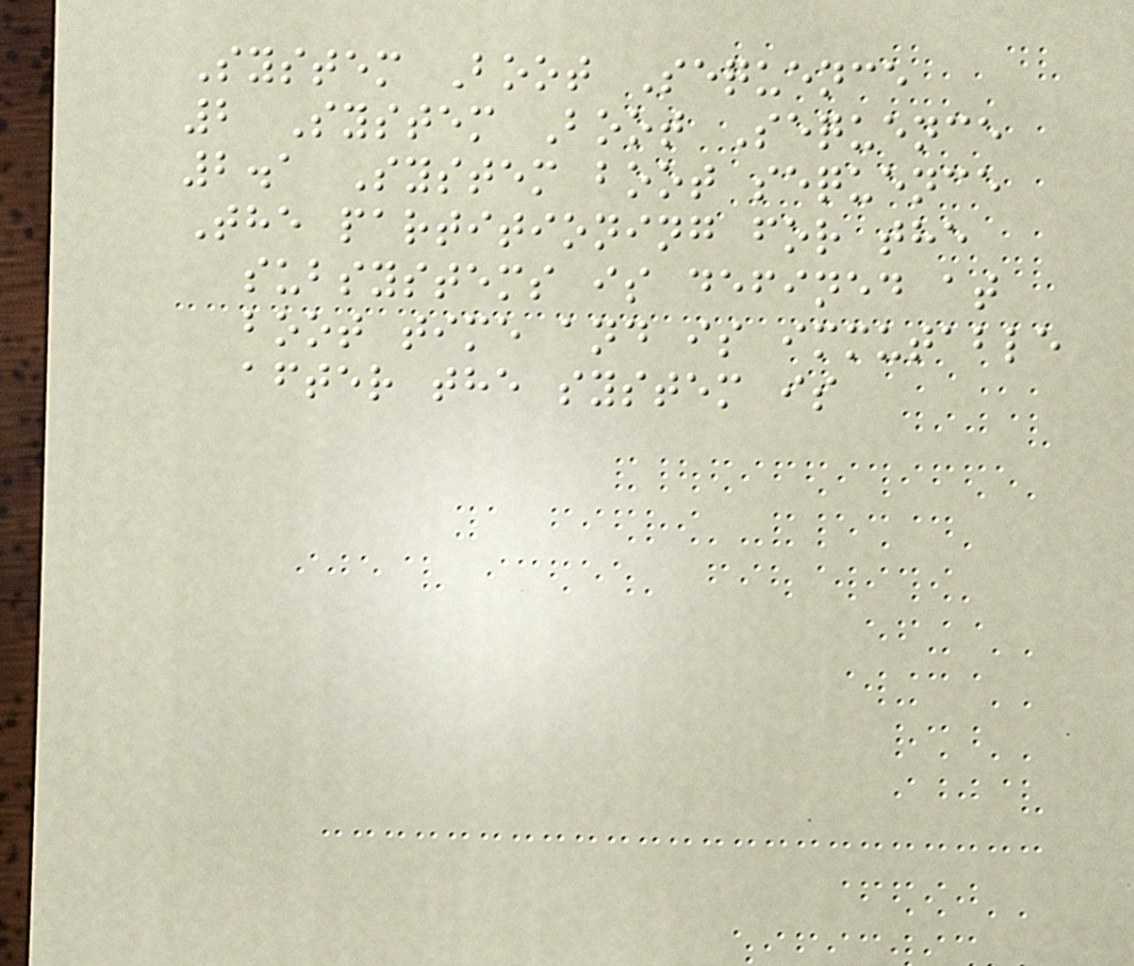System Boot Sequence
2 System Boot Sequence
2.1 System boot sequence
The partitioning for the
subsystems is defined at
boot time and is immutable
after the system is
